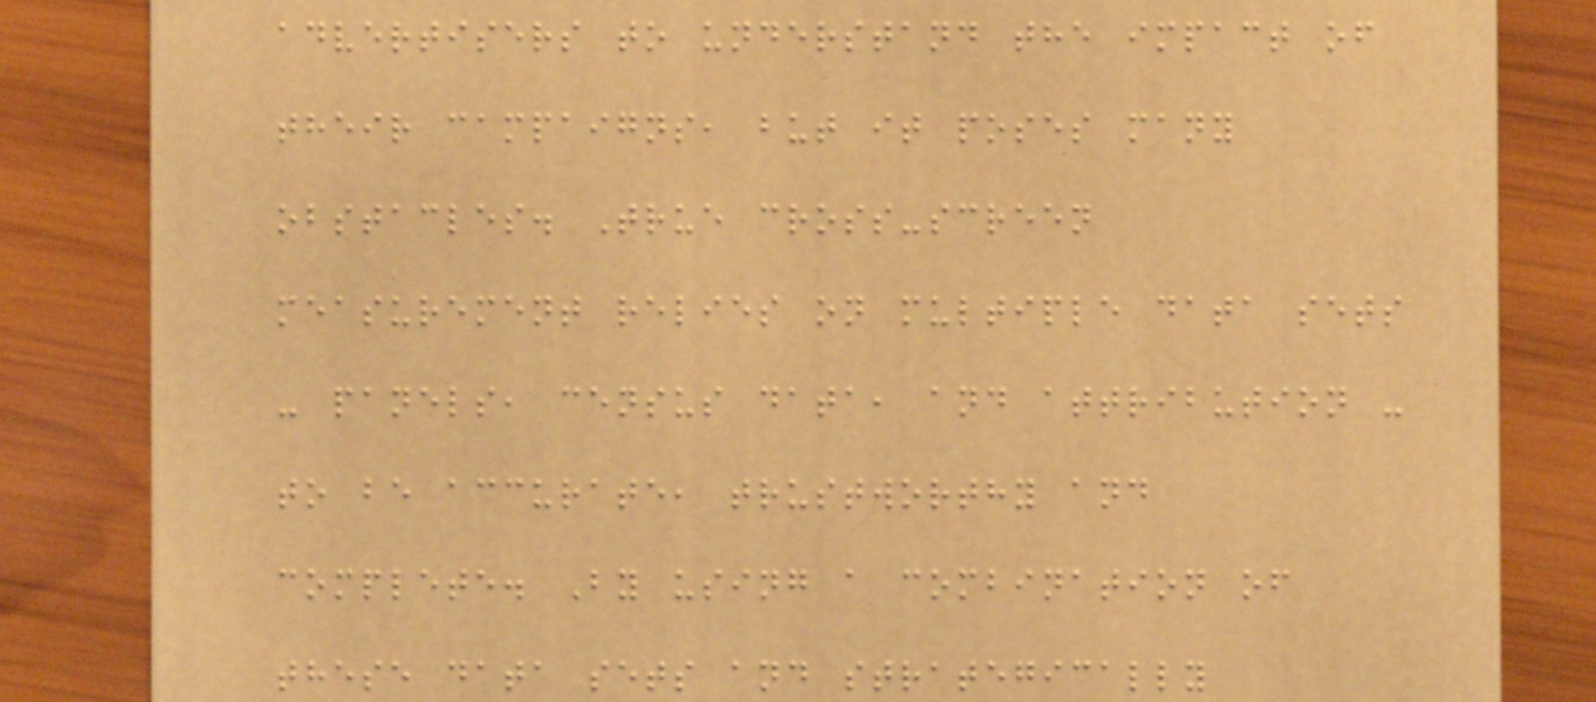advertisers to understand the impact of
their campaigns, but it poses many
obstacles. True cross-screen
measurement relies on multiple data sets
- panels, census data, and attribution -
to be accurate, trustworthy and
complete. By using a combination of
these data sets and strategically
